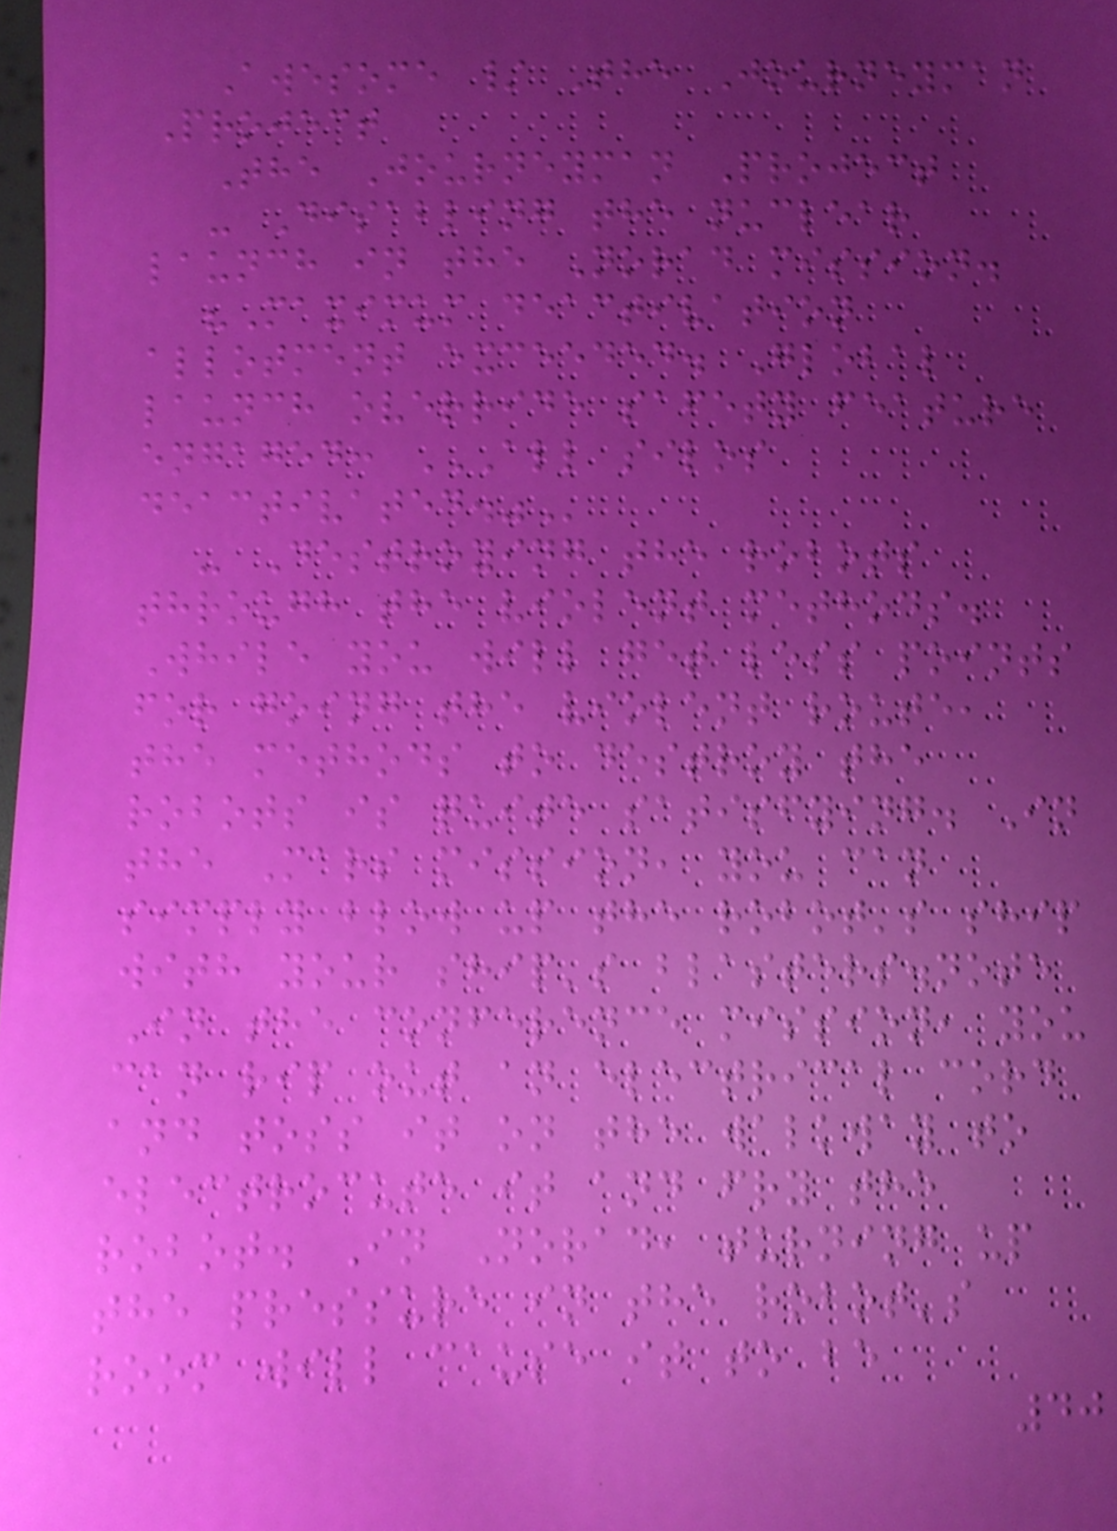Awesome / The Journeyman
Project
The Journeyman Project
- Disabling the nuclear
launch in the Norad mission.
"Maximum deactivation
allotment exceeded. Global
launch override safety feature
engaged: ALL SILOS
DEACTIVATED."
- Destroying the robots
through the violent methods.
While you will get less points
for going the violent route,
the methods to destroy the
robots is quite satisfying. In
the Mars mission, you can
simply blow up the robot's ship
with your ship's blasters.note
In the conference mission, you
can rip out an electrical cord
and toss it on the walkway to
electrocute it and fry the
robot. In Norad, turning up
the pressure in the robot's
room will cause it to be
40
